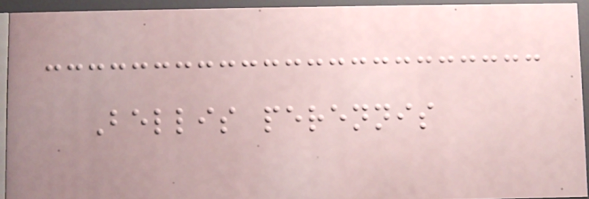Bellis perennis
